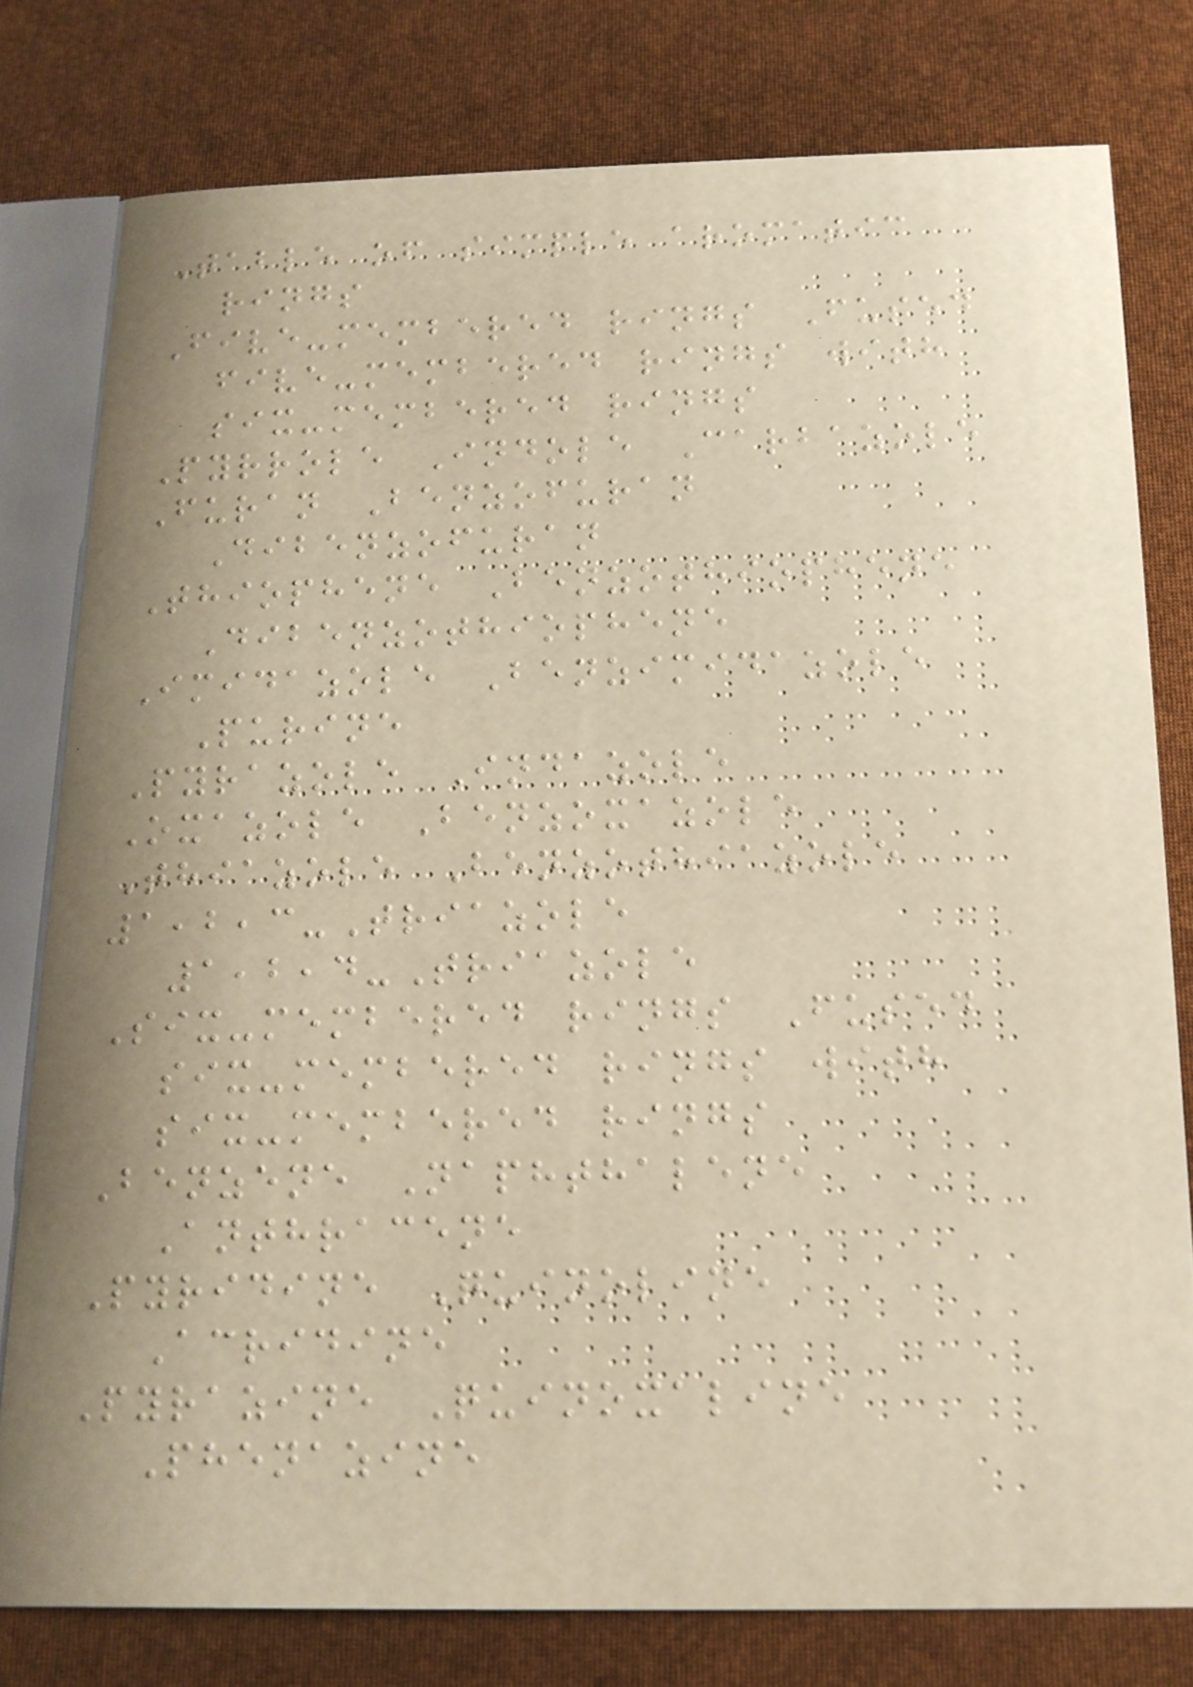Table of simple aromatic
rings
Five-membered rings Fused
five-membered rings with
six-membered rings
Pyrrole Indole Carbazole
Furan Benzofuran
Dibenzofuran
Thiophene Benzothiophene
Dibenzothiophene
Imidazole Benzimidazole
Purine
Pyrazole Indazole
Oxazole Benzoxazole
Thiazole Benzothiazole
1,2,3-Triazole
1,2,4-Triazole
Six-membered rings Fused
six-membered rings with
six-membered rings
Benzene Naphthalene
Anthracene
Pyridine Quinoline
Acridine
Pyrazine Quinoxaline
Phenazine
